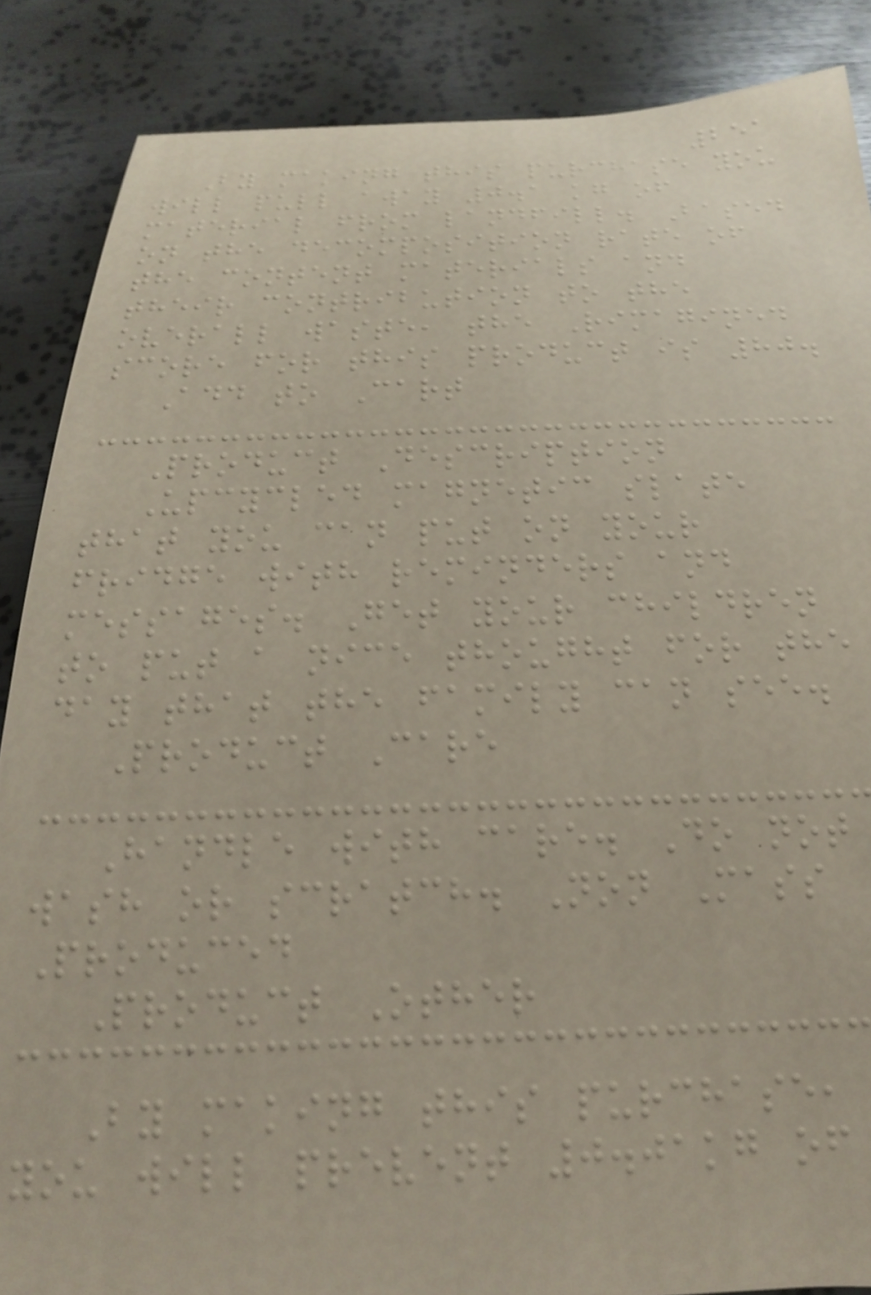251
By making this purchase you
will pull away 0.1 kg of
material from landfill. Based
on the decomposition rate of
the content materials and
their contribution to the
overall waste, the Rimagined
score for this product is 80.
Add to Cart
Product Description
Upcycled magnetic slate
that you can put on your
fridge with reminders and
messages. Get your children
to put a nice thought for the
day that the family can see.
Product Care
Handle with care. Do not
wash or scratch. Non Mass
Produced
Product Other
By making this purchase,
you will prevent 0.01kg of
